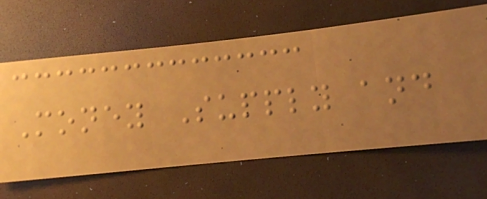Money Supply and
